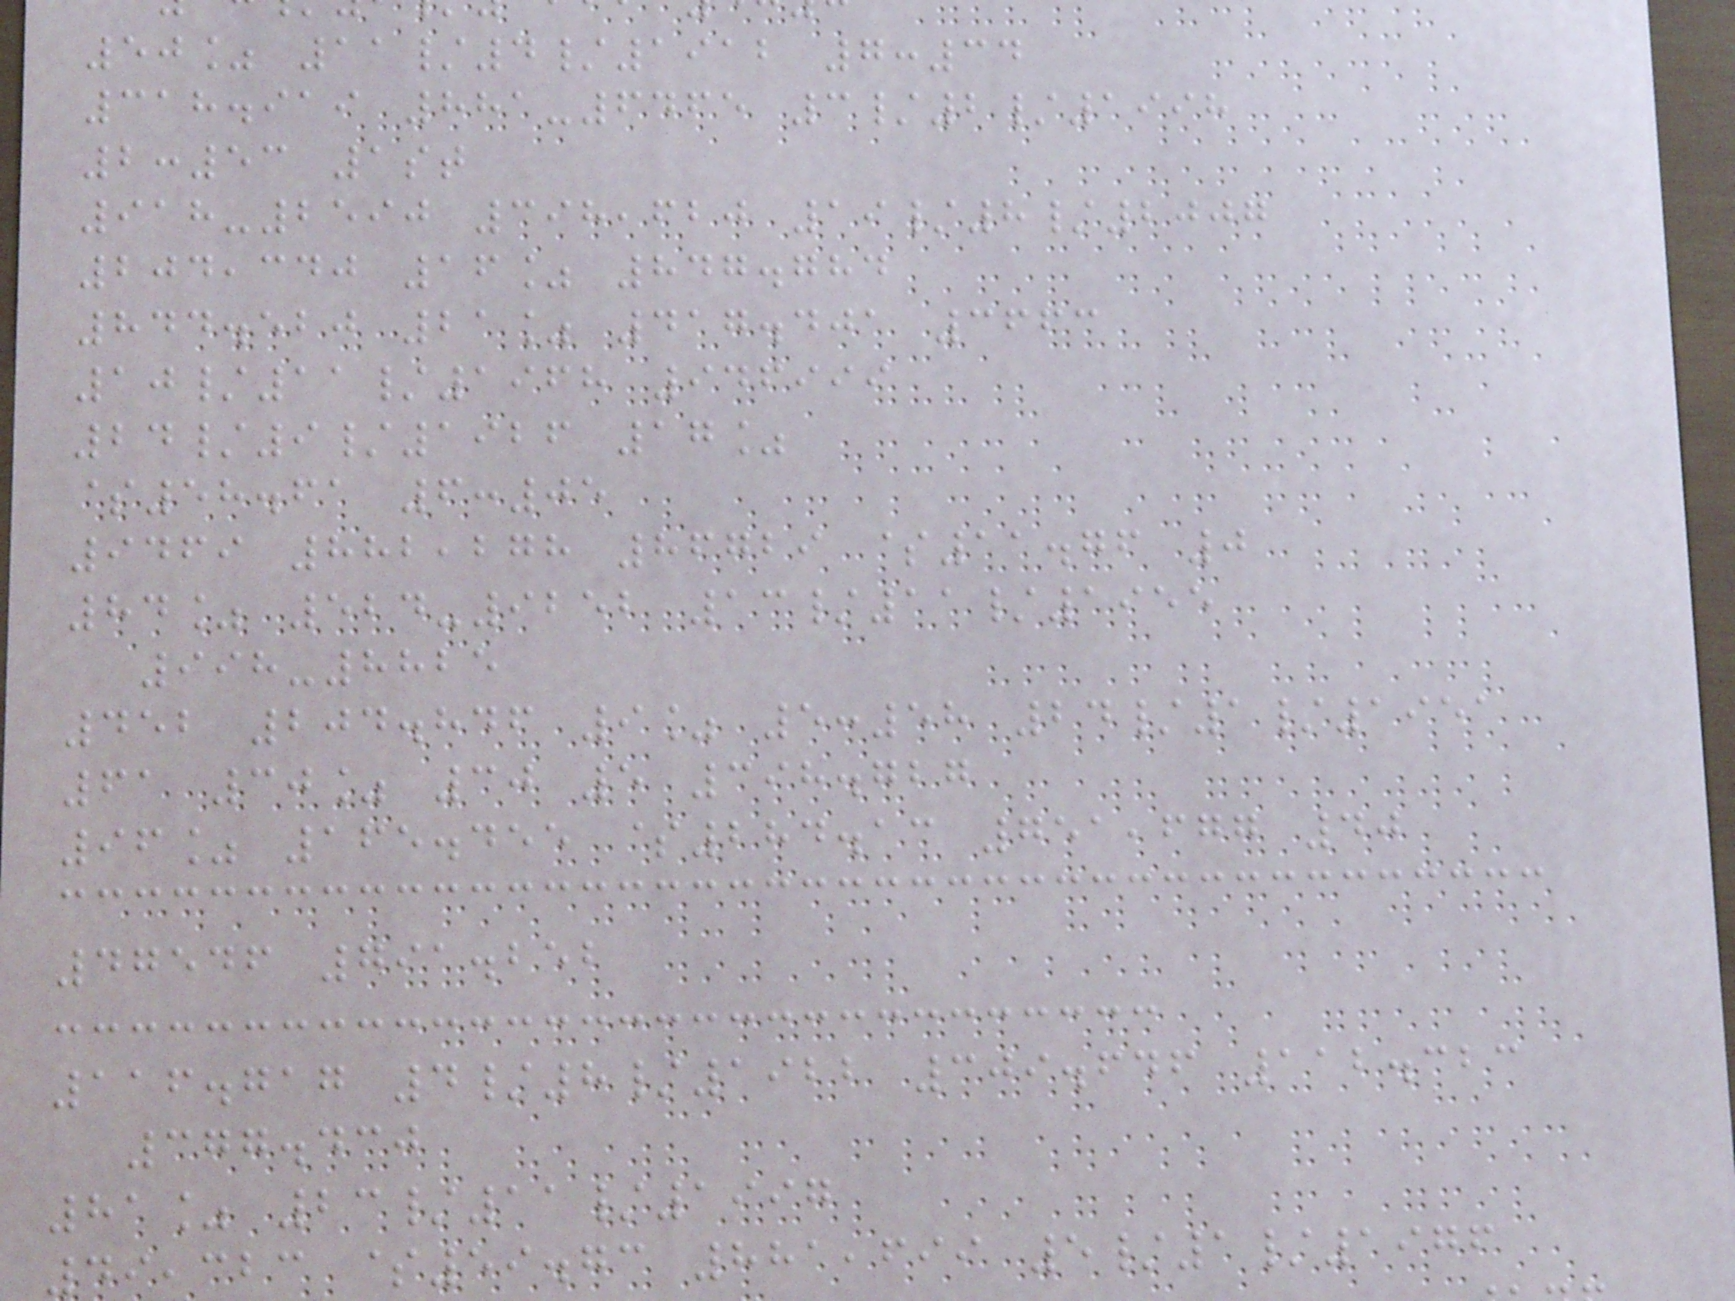50% 11/4/1912 7:34
318.919 881-6465 3/2/1998
2:53 1st
918-2590 398,620 19/8/2007
204,340 16% 847.784
844.520 21% 417.401 3663
10/11/1968 946999
24/9/1926 17%
$58.61 6:05
9469 882,278 86729 $11.76 0
84% 524-9252 13/11/1955
998-8825
452 204.846 9% 5:58 24/1/1951
61 30% 30 5 398.727
96% 165.455 $284.13 751,677 40
47546 791.252
116.717 4/8/1922 309.646 112.323
377.430
81% 23/11/1997
49,323 $59.73 881,699 5/1/1976
